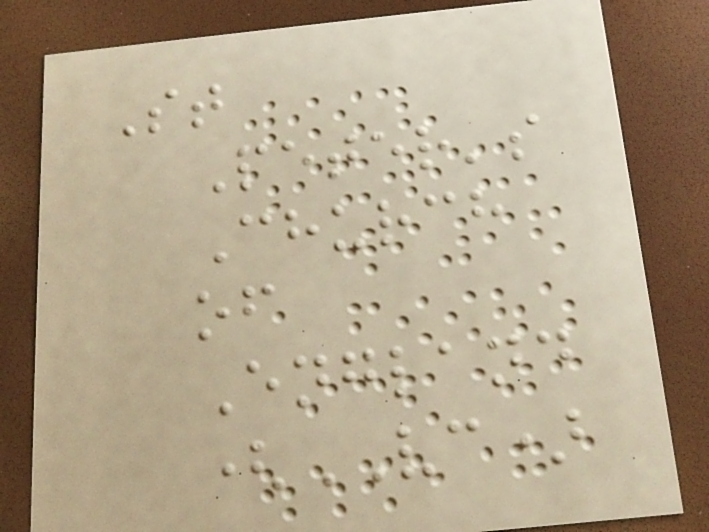St
Peter's
Church
of
England
(VC)
